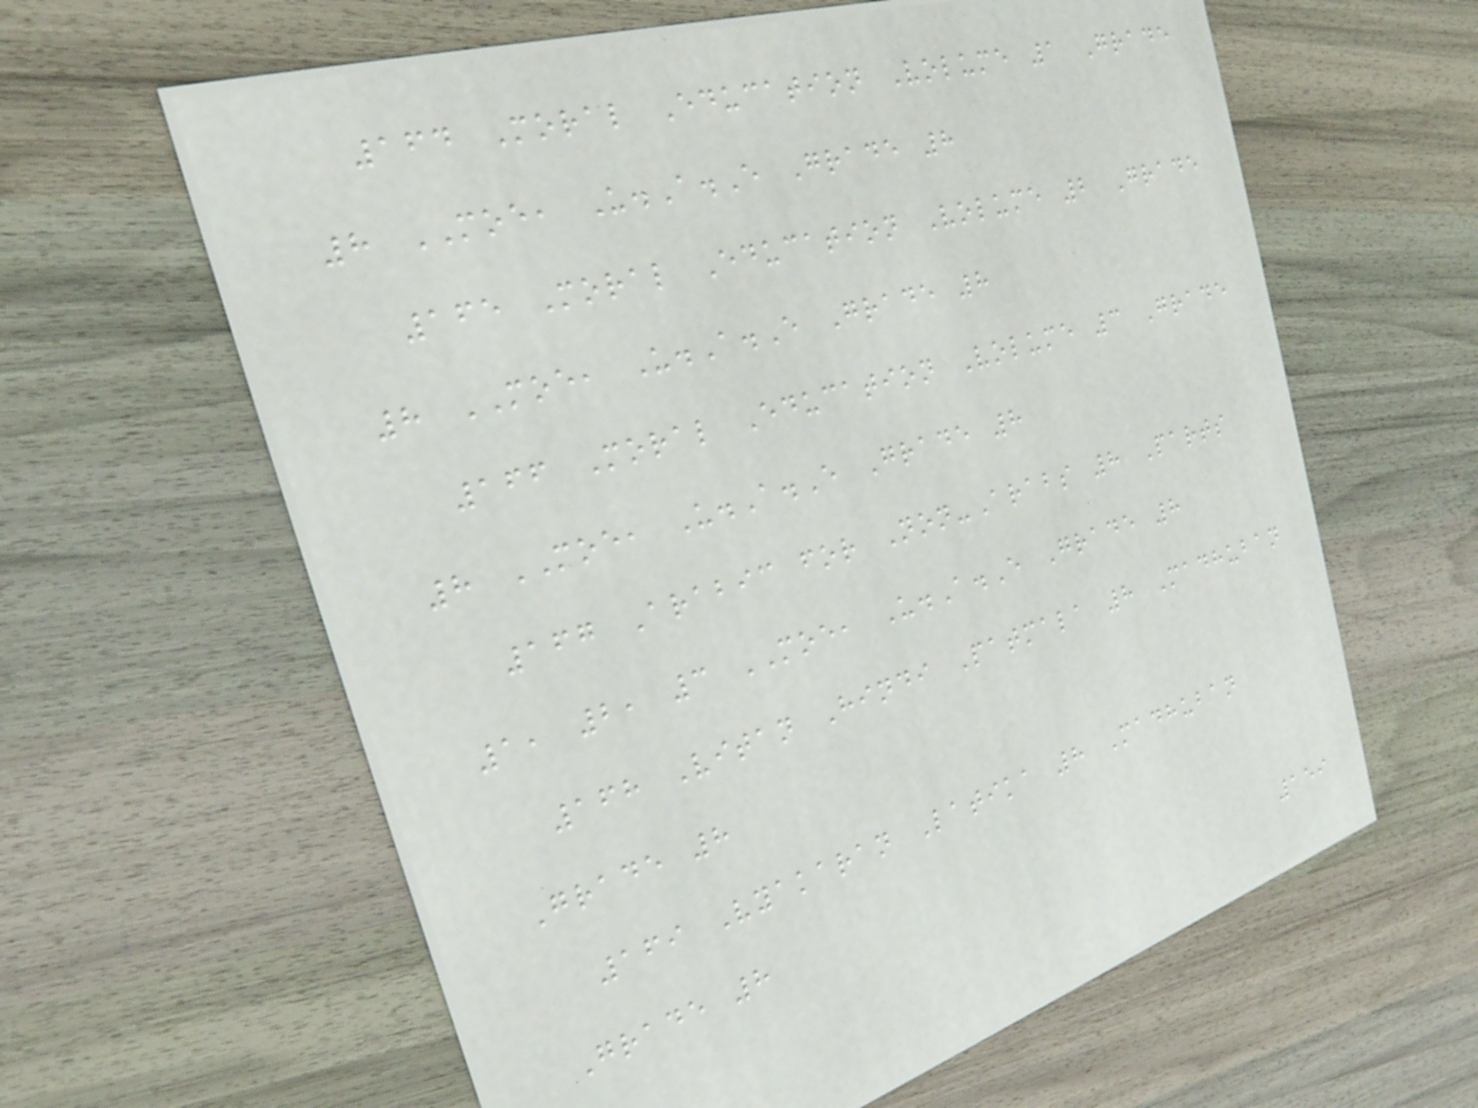164 Moral Education Volume 1 Grade
8 MOE, U.A.E Grade 8
165 Moral Education Volume 2 Grade
8 MOE, U.A.E Grade 8
166 Moral Education Volume 3 Grade
8 MOE, U.A.E Grade 8
167 Arabic for Non-Arabs 8 Parts
1, 2, 3 MOE, U.A.E Grade 8
168 Vitan Hindi Patmala 8 Madhuban
Grade 8
169 Vyakaran Latika 8 Madhuban
Grade 8
159
